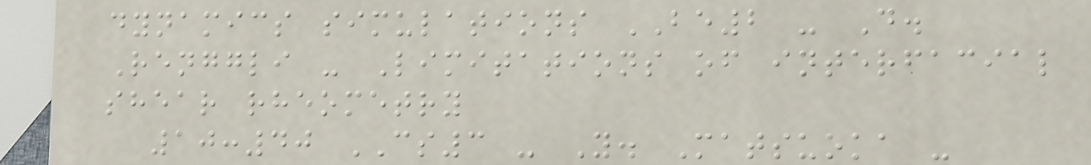dynamics simulations BE2 - D.
Renggli - Limitations of interfacial
shear rheometry
10:40 CS3 - Y. Matsuoka -
